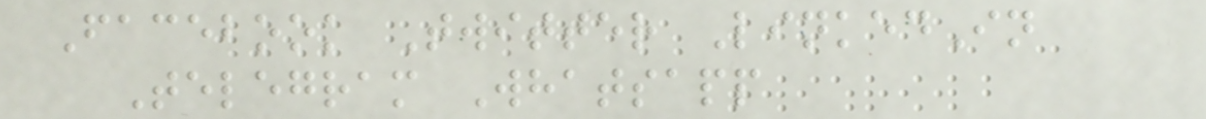Facebook Twitter LinkedIn
Telegram Whatsapp
